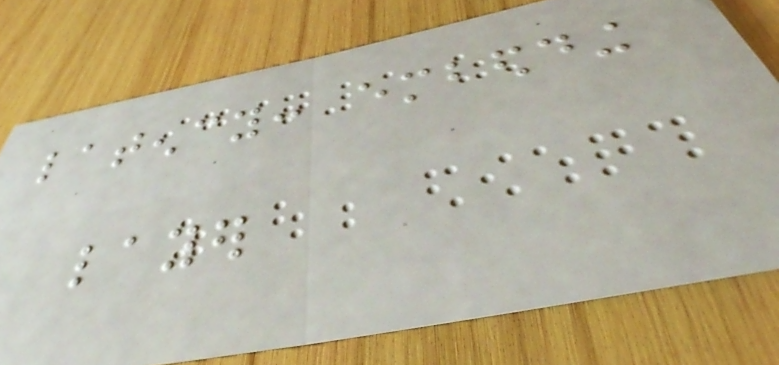latency: embedding
layer
